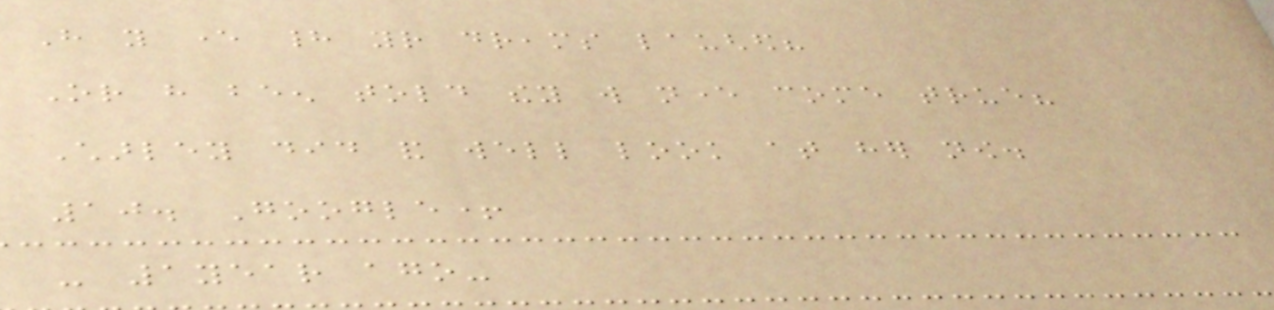Have you ever had your dreams laughed?
Or have been told they will never come true?
Charley did and well look at her now.
10. Google+
- 1year ago-
